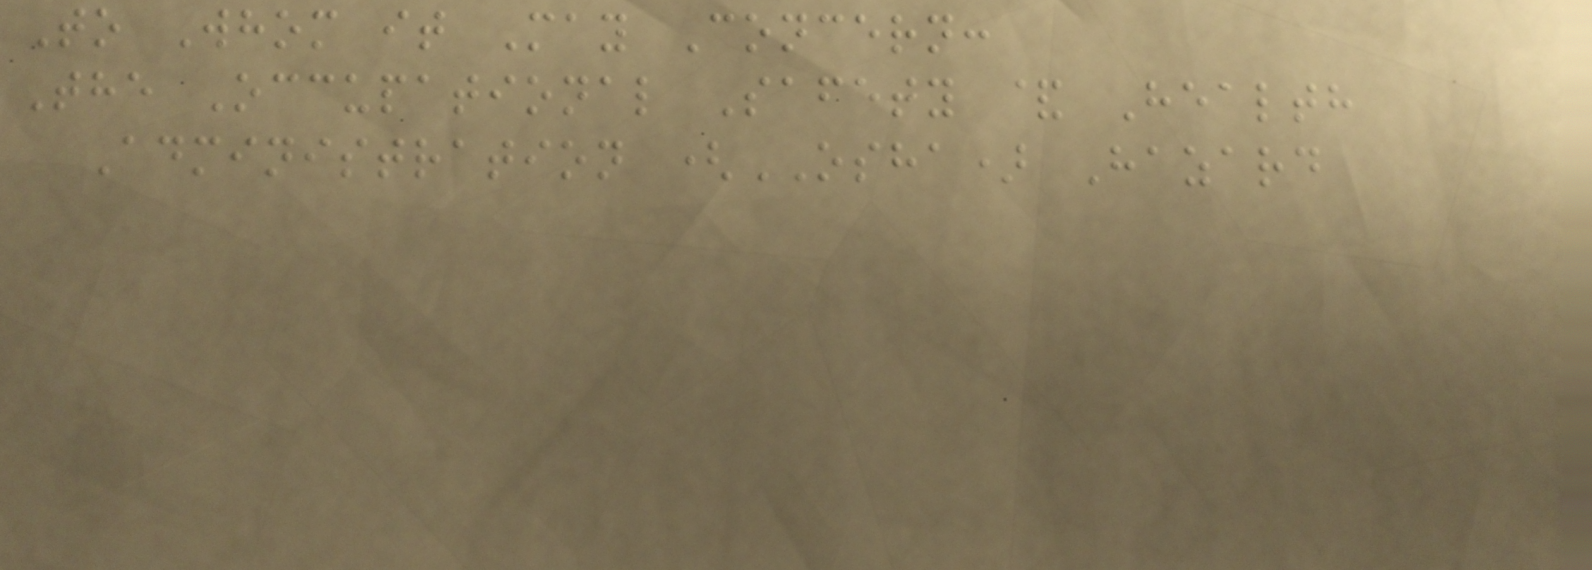To Whom it May Concern:
The Occupational Safety & Health
Administration (OSHA) Hazard
